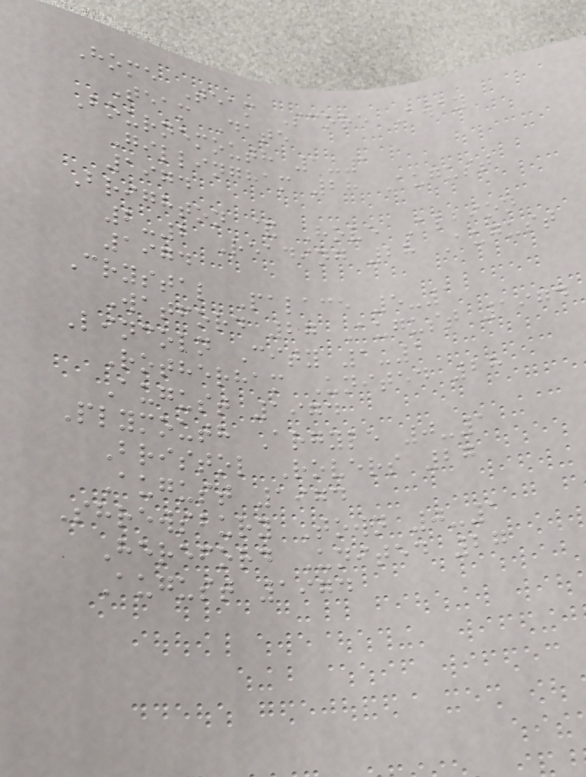Home Team Score Away
Team Date
Bournemouth 1-1
Gillingham 28 August
1974
Brighton & Hove Albion
2-2 Reading 28 August
1974
Crystal Palace 5-1
Watford 27 August 1974
Lincoln City 1-1
Rotherham United 28
August 1974
Plymouth Argyle 0-1
Bristol Rovers 27
August 1974
Shrewsbury Town 0-1
Hereford United 27
August 1974
